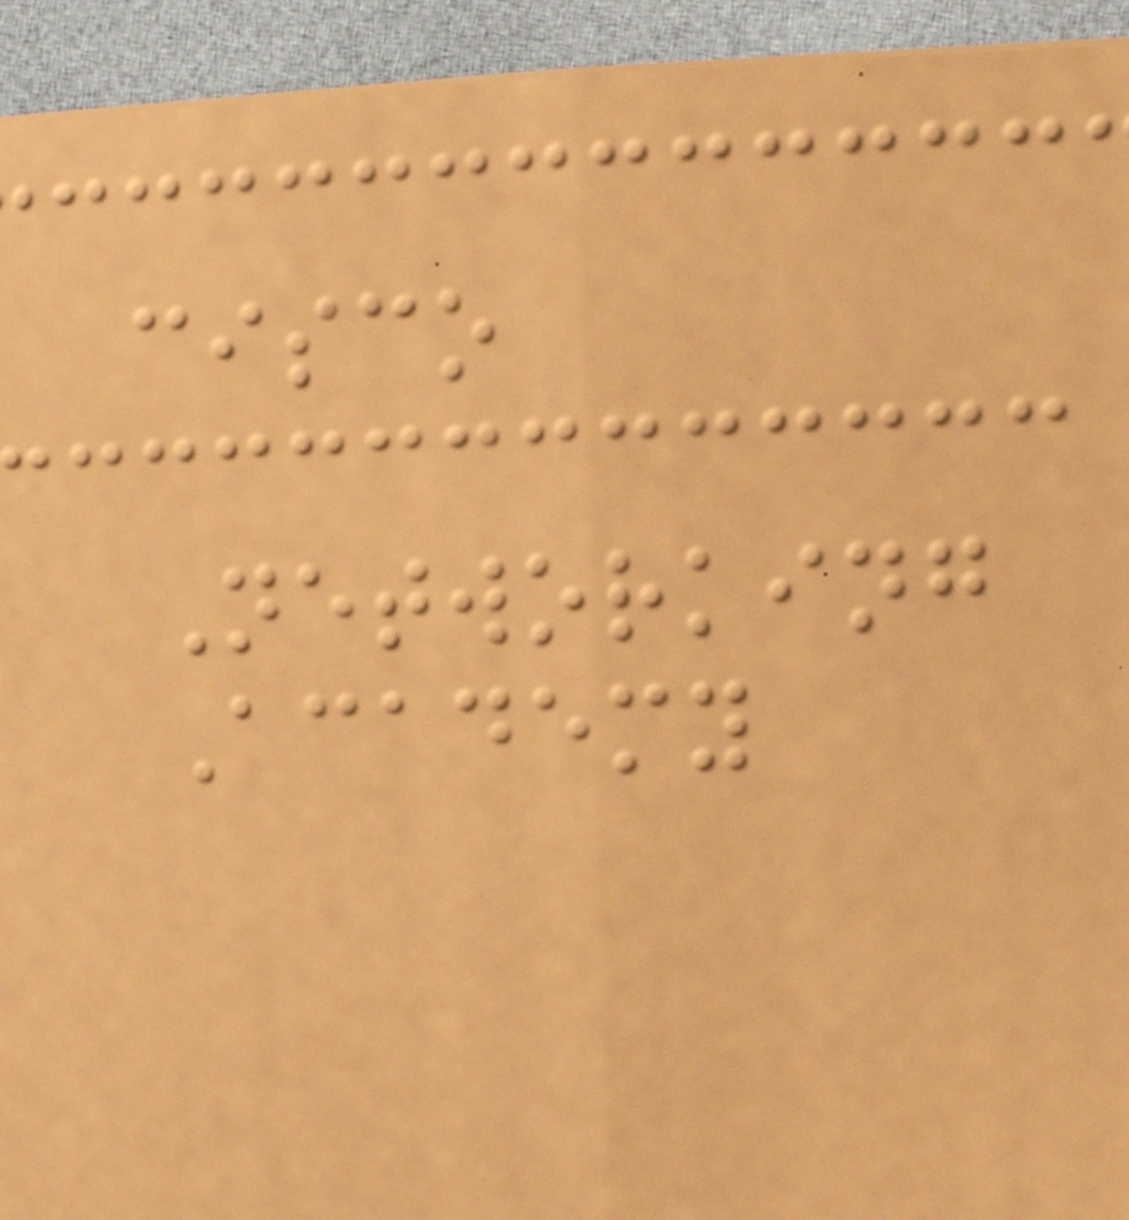cisco
Networking
Academy
